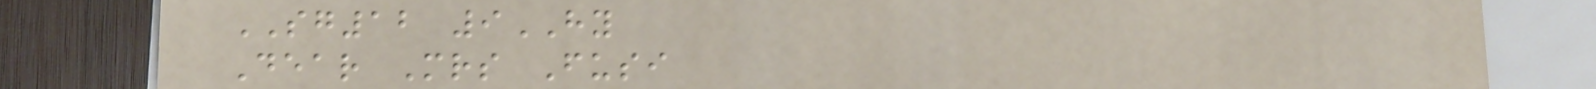SG12 9HY
Dear Mrs Fusi
